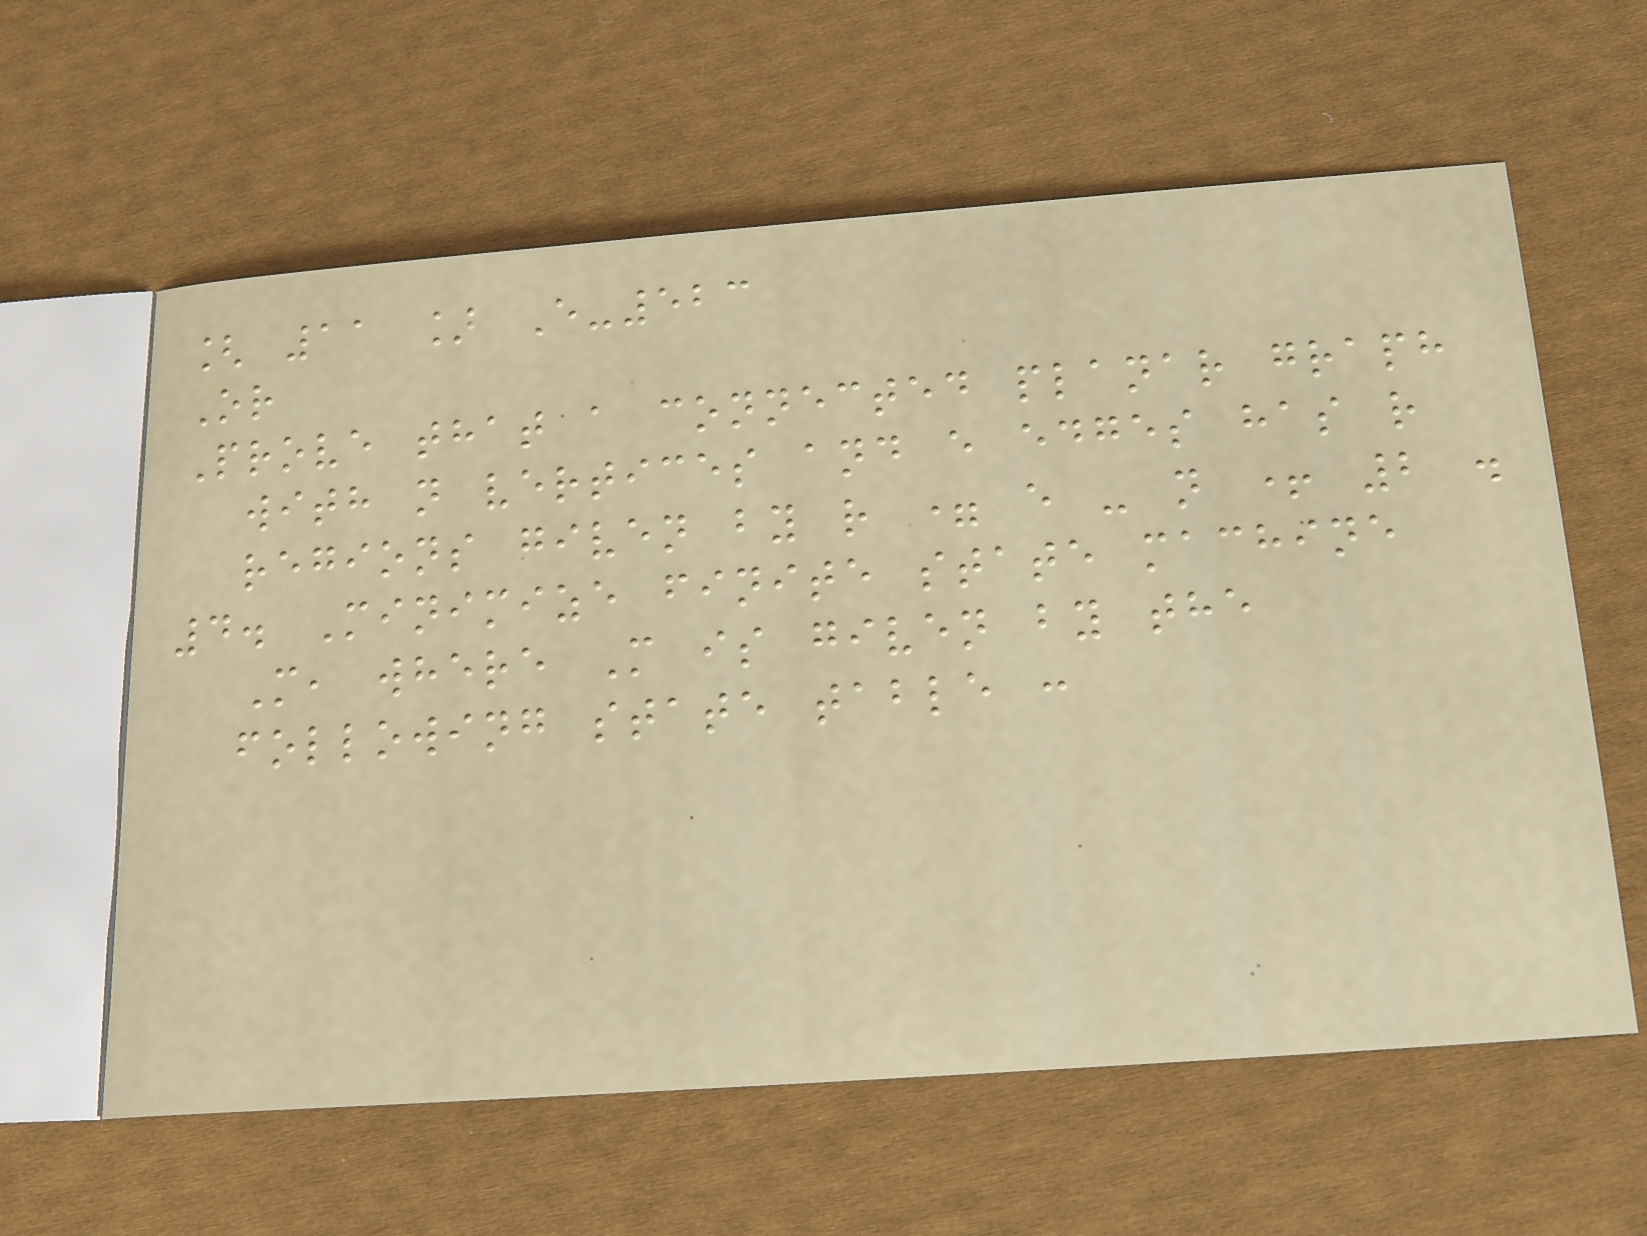[ 11 ] E-523
Or
Prove that a connected planar graph
with n vertices and e edges has r
regions given by r = e - n + 2 .
4. Minimize finite state machine
M, where M is given by the
following state table :
